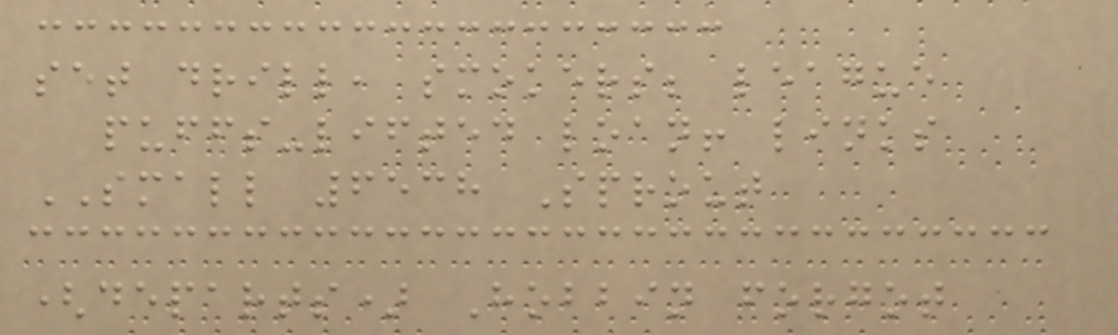set drill, smokers; league
puffs-lifted loan! links
SMALL 6538 Sprout
(departs) Hobbin forgot
